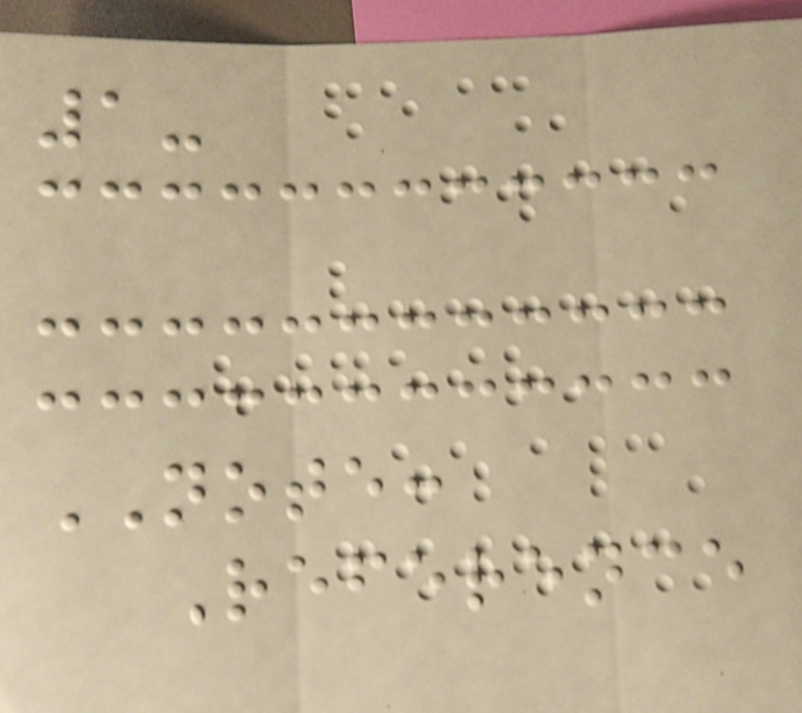1-
NOTE:
Reference
